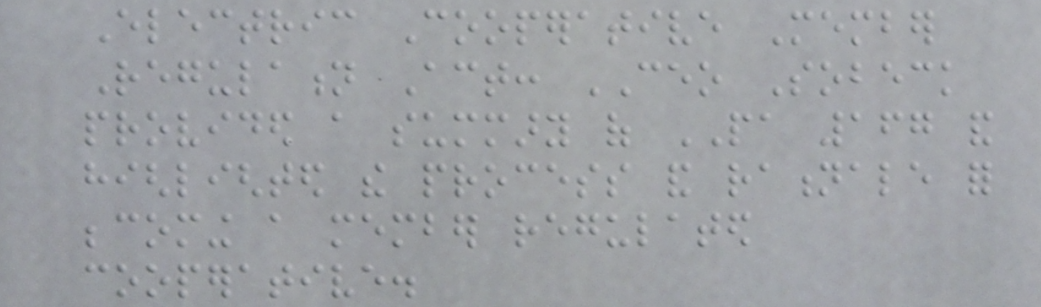Electric Cooperative Member
Regulation Act: CEO Sobeck
provided a summary of PA 167 and
highlighted the process and rationale for
becoming a member regulated
cooperative.
